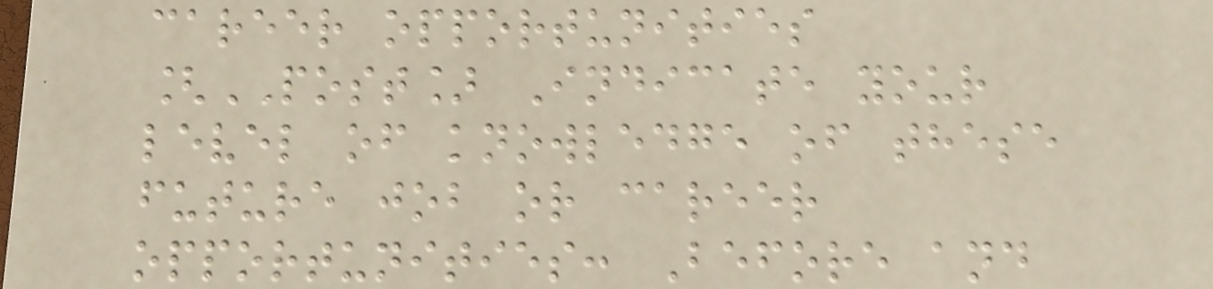career opportunities
[POST] Indicate your
level of knowledge of these
future job or career
opportunities: Before and
